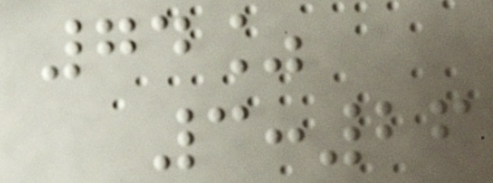74%
3:26
